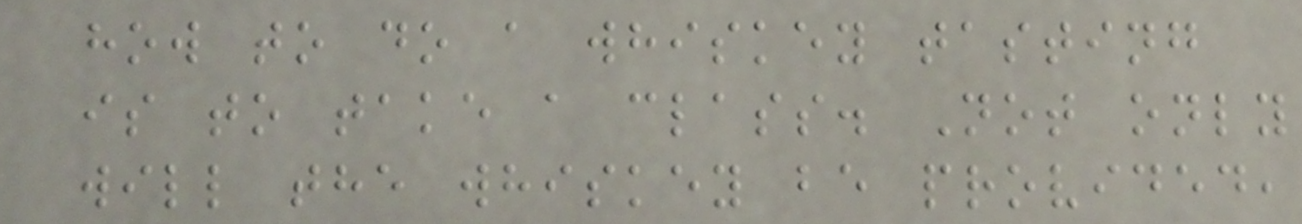how to do a whiskey tasting
is to take a class. Not only
will the whiskey be provided,
